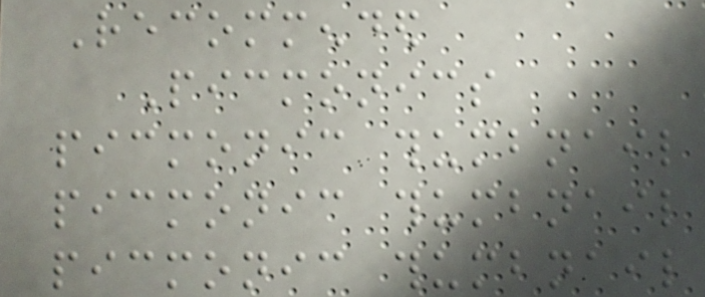Recommended
Picmonics
picmonic thumbnail
picmonic thumbnail
picmonic thumbnail
